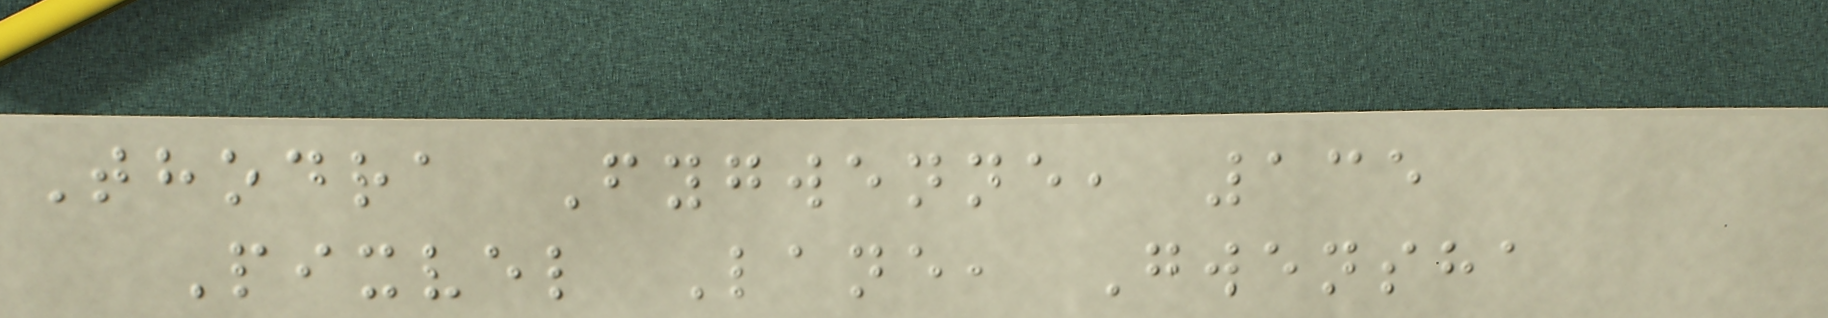Thodra Fygwenne, 135
Pixvel Lane, Gwensha
